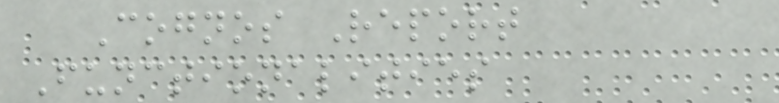Cognos Report
Functionalities
